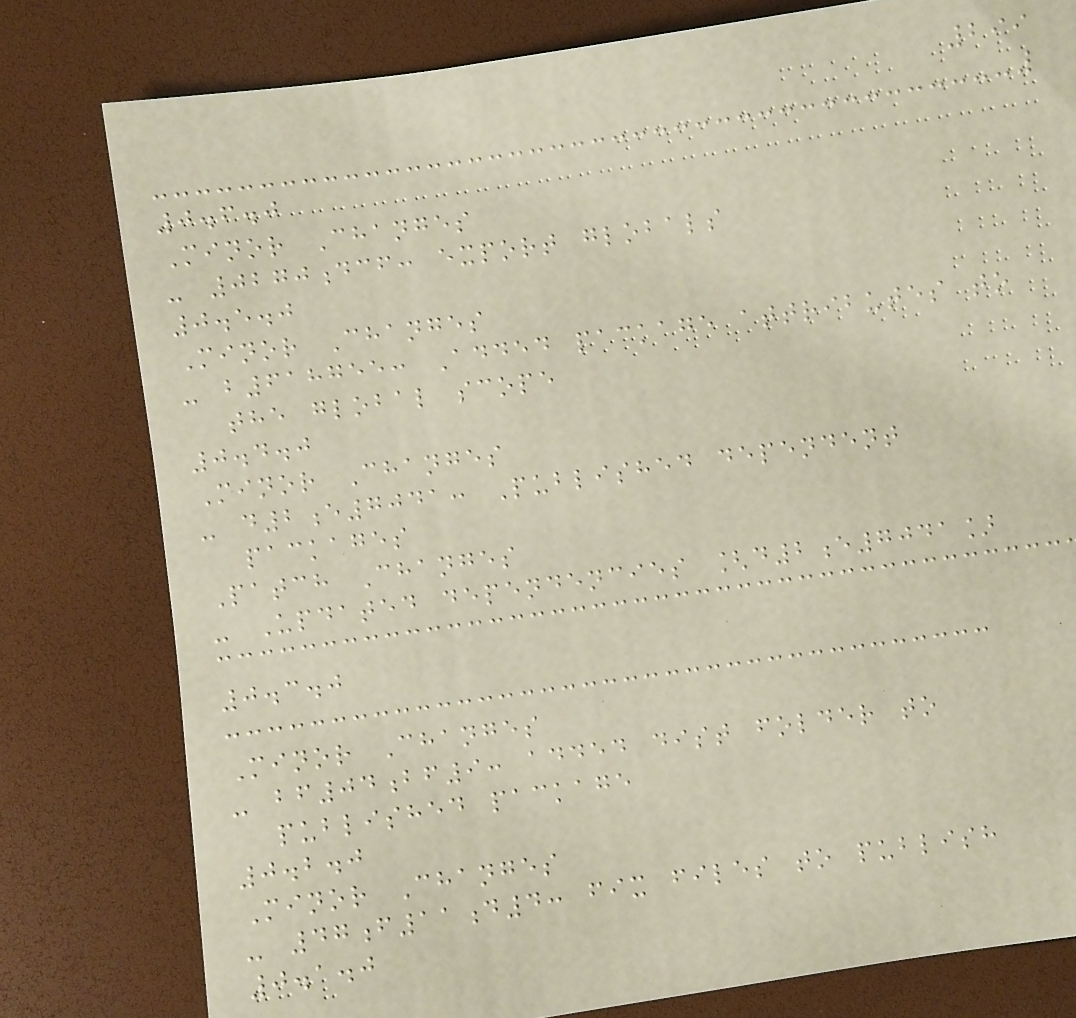299
0.6.0
Minor Changes
- 0270dcf: export globals
0.5.0
Minor Changes
- b618755: Added package attributes to
the global scope
0.4.0
Minor Changes
- d2e7041: Published dependent
packages
Patch Changes
- Updated dependencies [d2e7041]
0.3.0
Minor Changes
- bf04bf9: added dist folder to
published package
0.2.0
Minor Changes
- 47f11d4: fix files to publish
0.1.0
